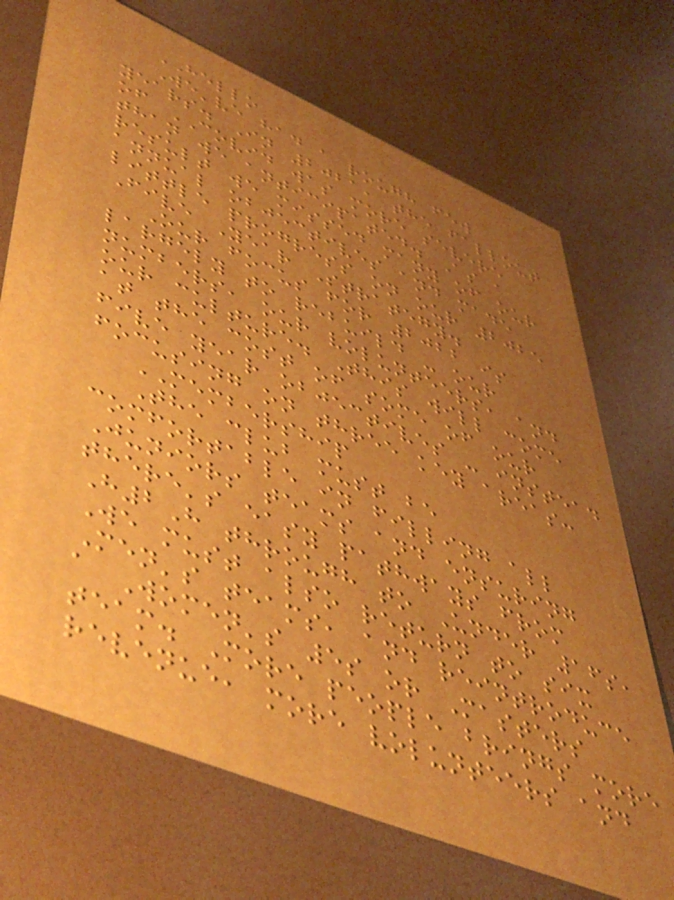HELLO
We've had a rough few
years. In 2021, the fallout
of COVID was more severe
than we anticipated. As a
result we missed many of our
annual objectives and made
little progress on our 2025
Five Year Strategy.
Our focus for 2022 is
largely to rebuild - our
numbers, our volunteers, and
our culture. This will come
at the cost of some of our
five year objectives - instead
focusing on three key areas:
MEMBERSHIP
The club must be
comfortable in filling all
Juniors teams and ensuring
there's easy pathways from
H2H through to Under 16s,
We must also return to six
Men's teams, and reintroduce
a Women's 5s or Masters
team. More people brings more
revenue, more volunteers and
